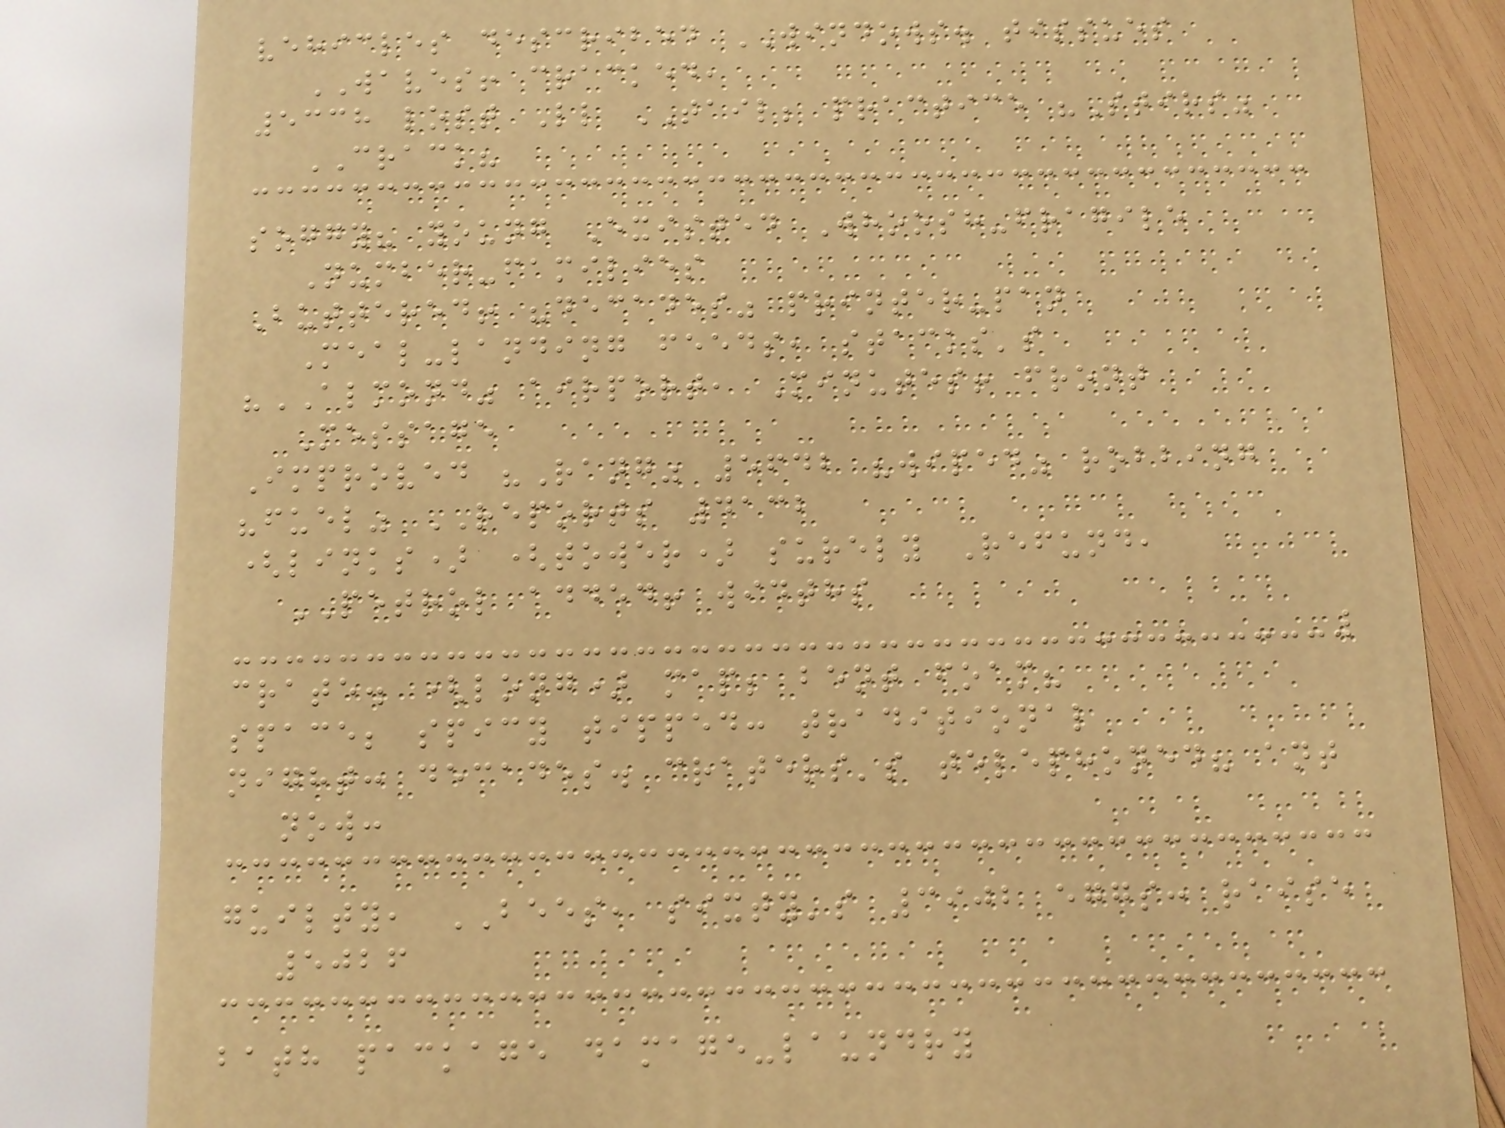vehicles described WINDOWS. tissues
WAVES! cracked,
5338 lost Ll TAIL; practice "Stirs"
CRACK?
soggy? young Existed Whoosh-fragile
Number-families
Buttered! "decades" printer-pan
Meal-landing feeds, stacks's
"ALMOND" airport, Minutes! front
Message
Improved "Rang" 5642 "wiped" robbing
"fuel" REPORTS 4132
(links) (tower) surely Refund,
PETROL added! widths
crate. (long) map; bent foam?
space; spicy tipped: traditional
night: decades. craters's telephoned? ant
now:
guilty, BEES, sixty's 3902 eggs: raise
5026
bath package damage-laundry
